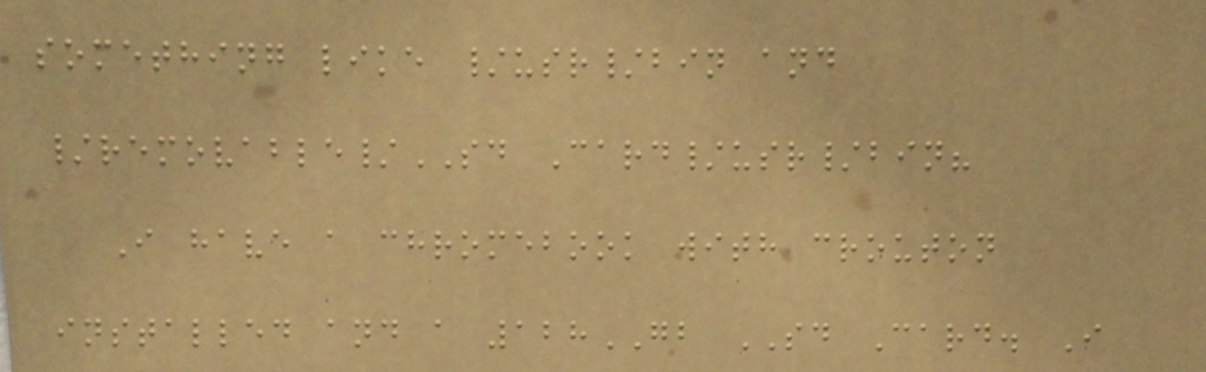something like /usr/bin and
/removable/SD Card/usr/bin?
I have a chromebook with crouton
installed and a 128GB SD Card. I
